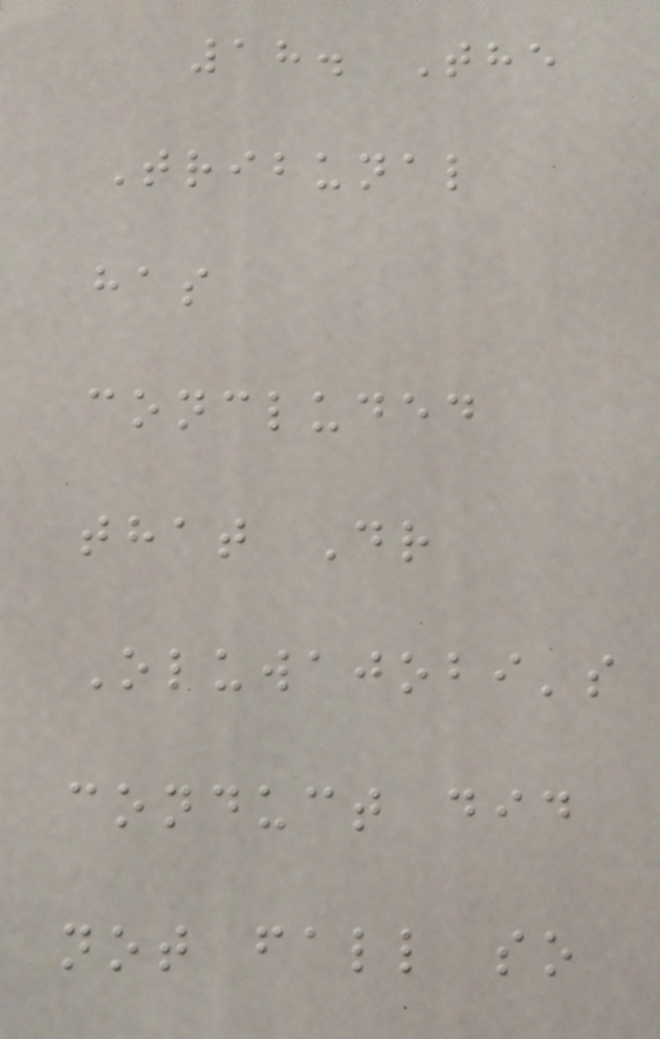18. The
Tribunal
has
concluded
that Dr
Oluwajobi's
conduct did
not fall so
